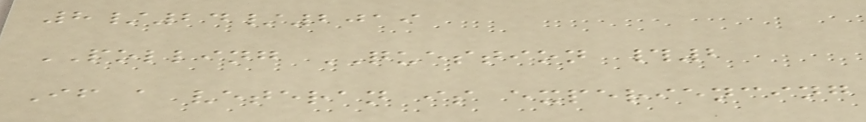8/24/2019
POLLING QUESTION #2
If a veteran is experiencing
